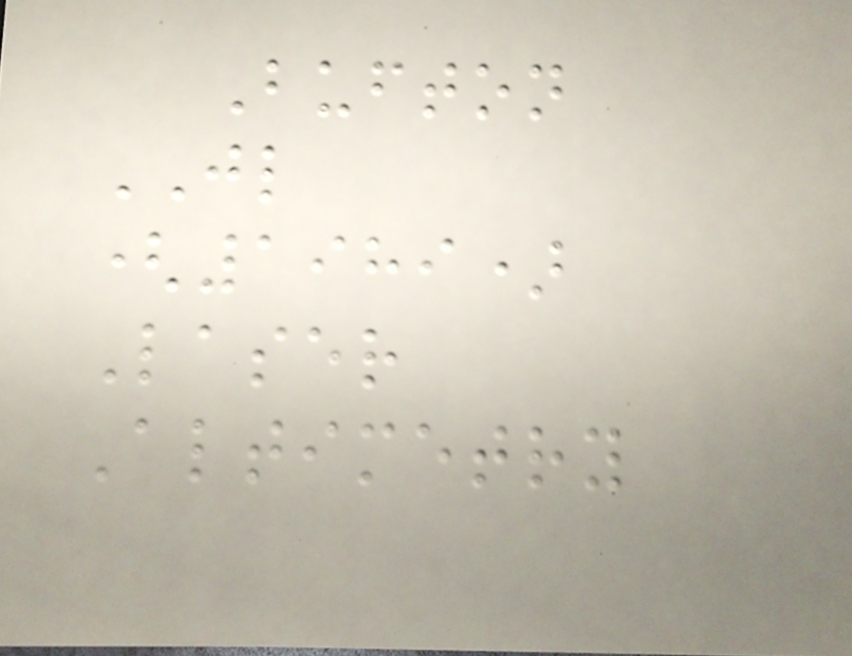Bufton
JL
(1989)
Laser
Altimetry
